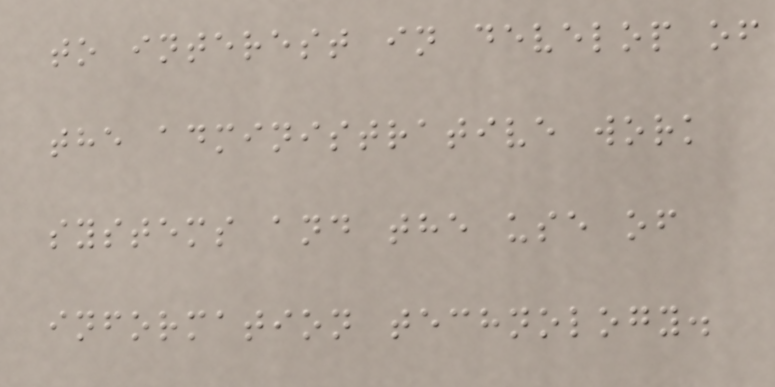to interest in develop of
the administrative work
systems and the use of
information technology.
